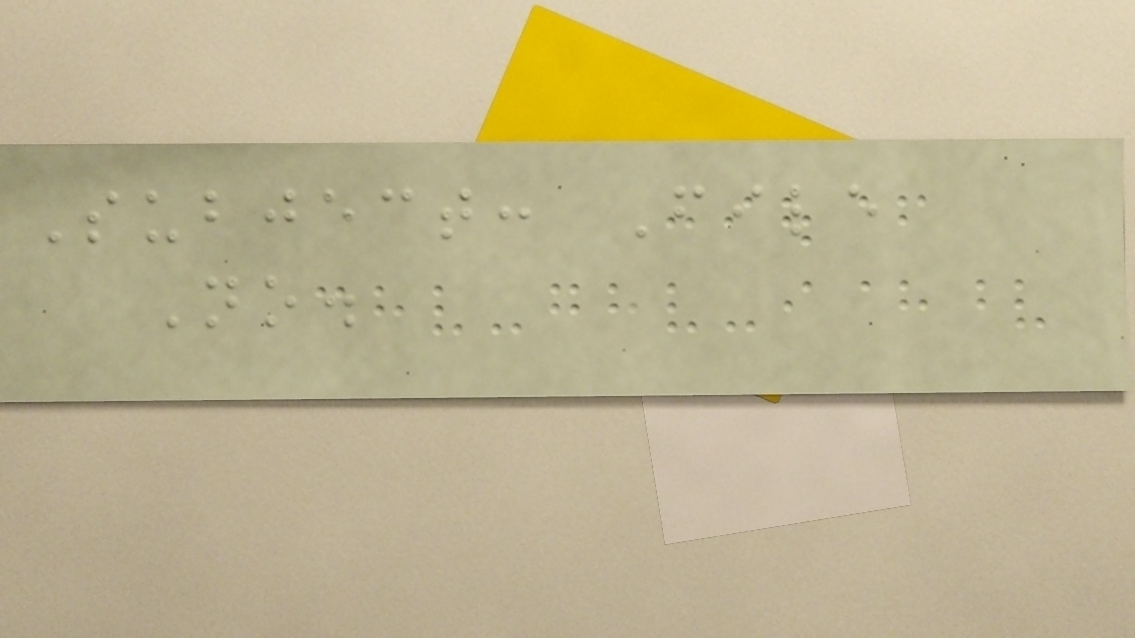Subject: File
No.
